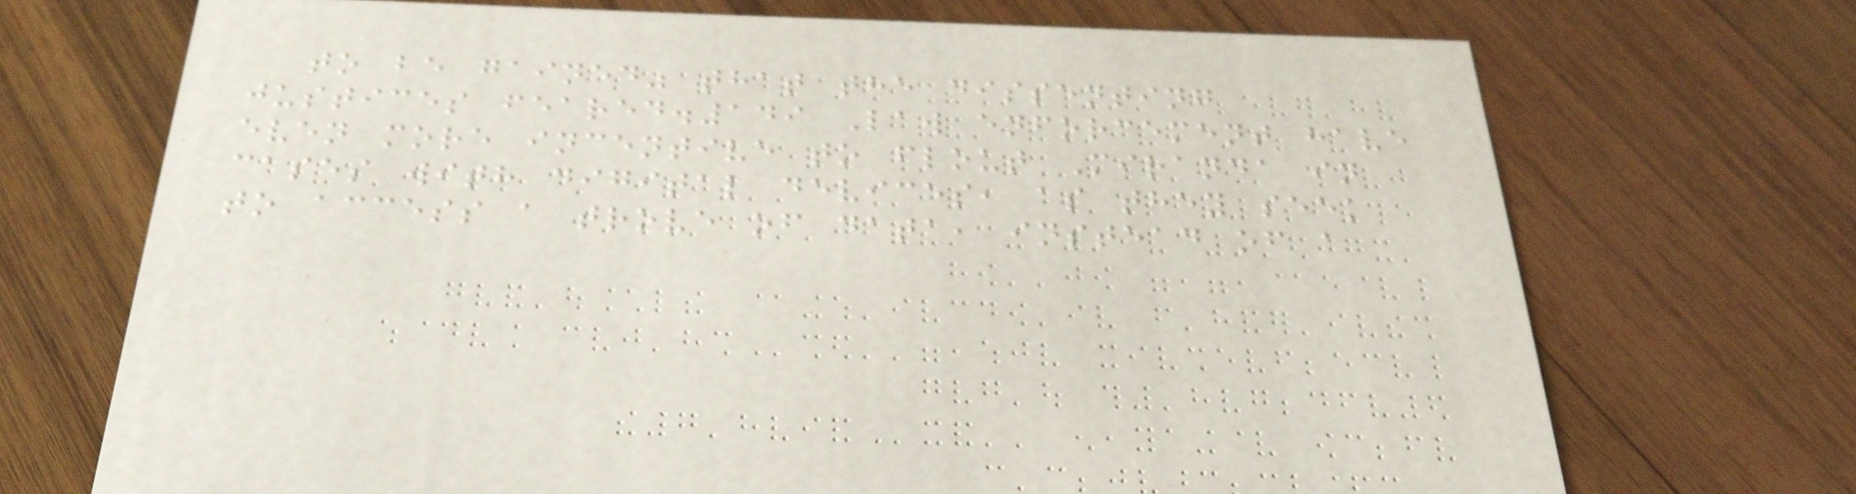to be gained" that the dissenting
justices feared.149 Law enforcement have
even more incentive to flout Miranda in
cases with digital devices, as they seek
to access a trove of data, instead of a
